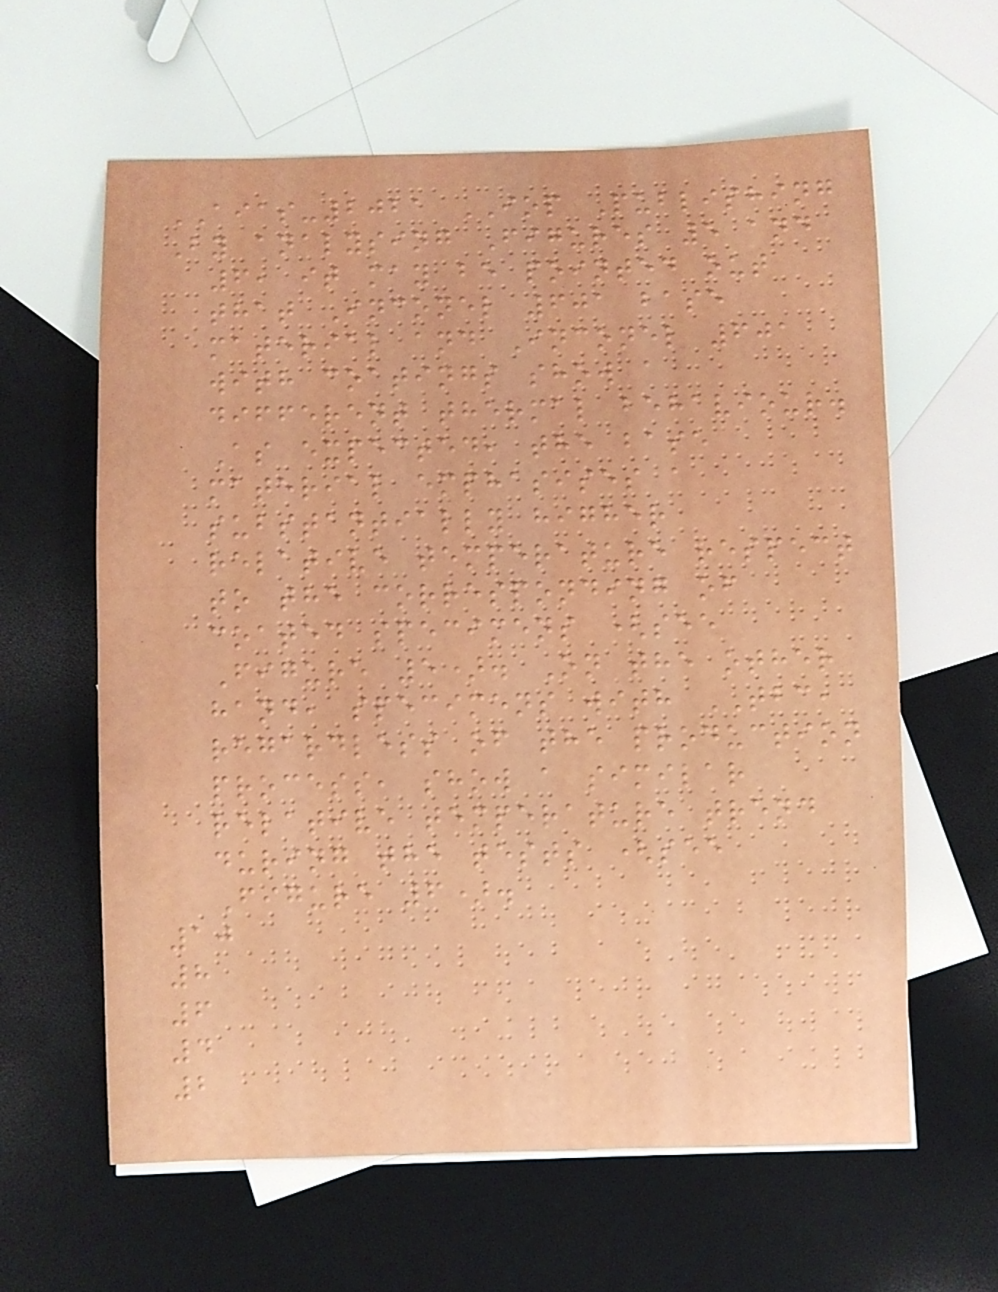AIAS-2021 IOP Publishing
By analysing Figures 5 and
6, it may be pointed out
that Inconel 601 base
material and Inconel 601
with coatings show a
different thermal behaviour.
As expected, the base
material emphasises a
substantially higher
relative temperature respect
to the corresponding of
coated specimens (see
Figure 5). On the other
hand, specimens with TBC,
regardless of the production
process, show a similar
relative temperature trend
during the tests (see
Figure 6).
10
8
6
4
2
